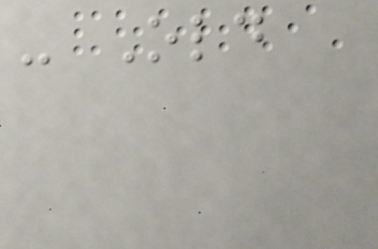- Old
